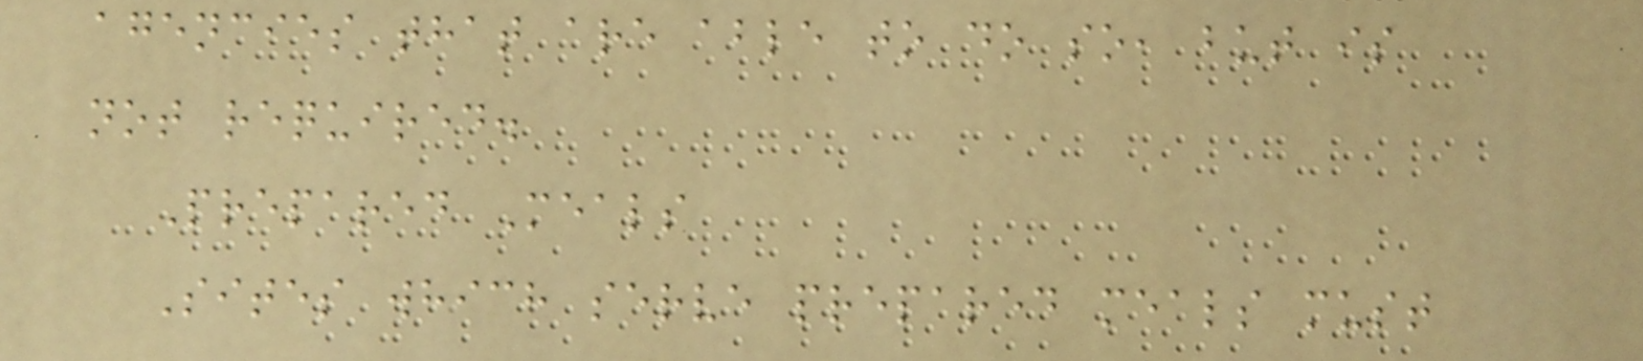agencies that are able to do so, but is
not required.
Prepared Meals
Sites which serve prepared meals must
